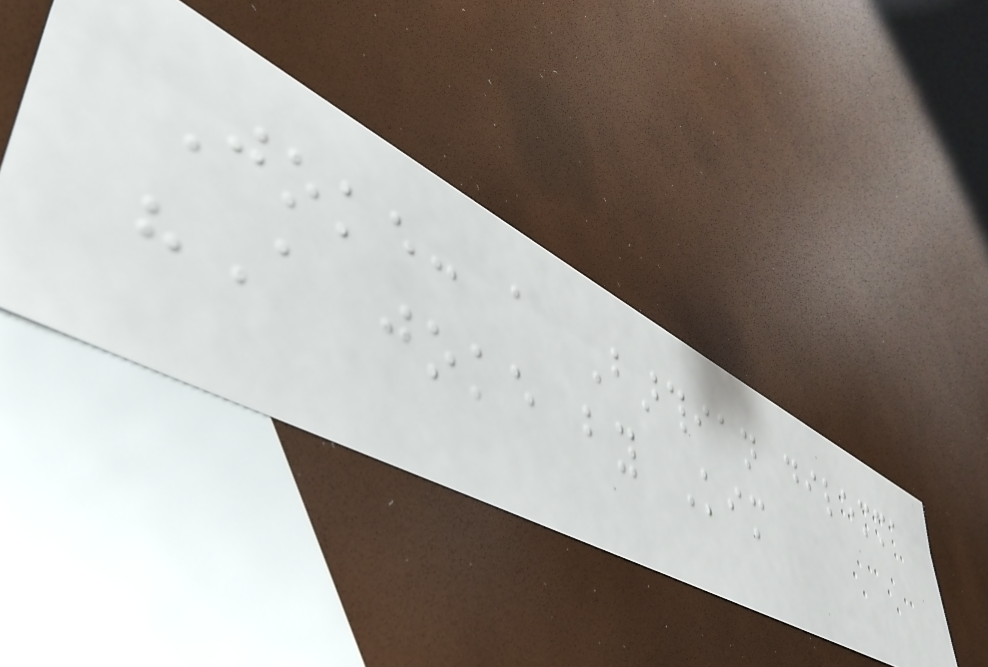Joke: a Barthian dilemma
"A joke by Kim
